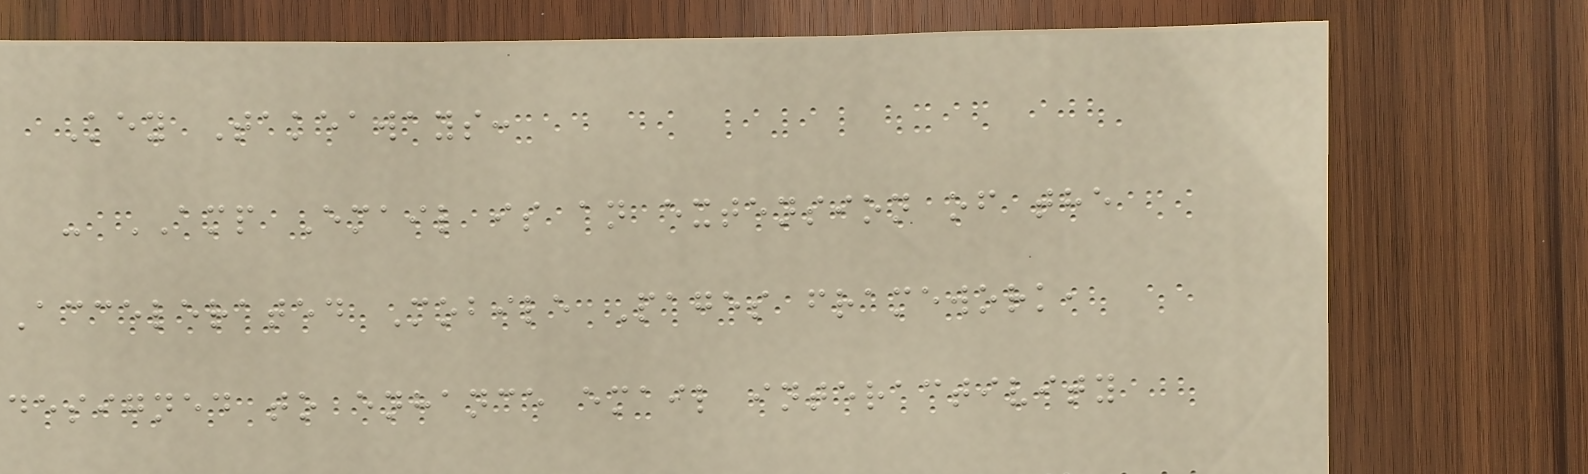Key Takeaways:
- AMP Email is an extension of the
Accelerated Mobile Pages framework,
designed to enhance email interactivity
